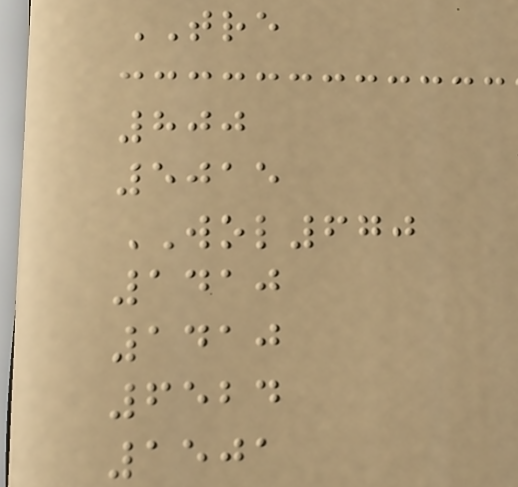TRE
800
5015
WOL670
1410
1410
6524
1501
